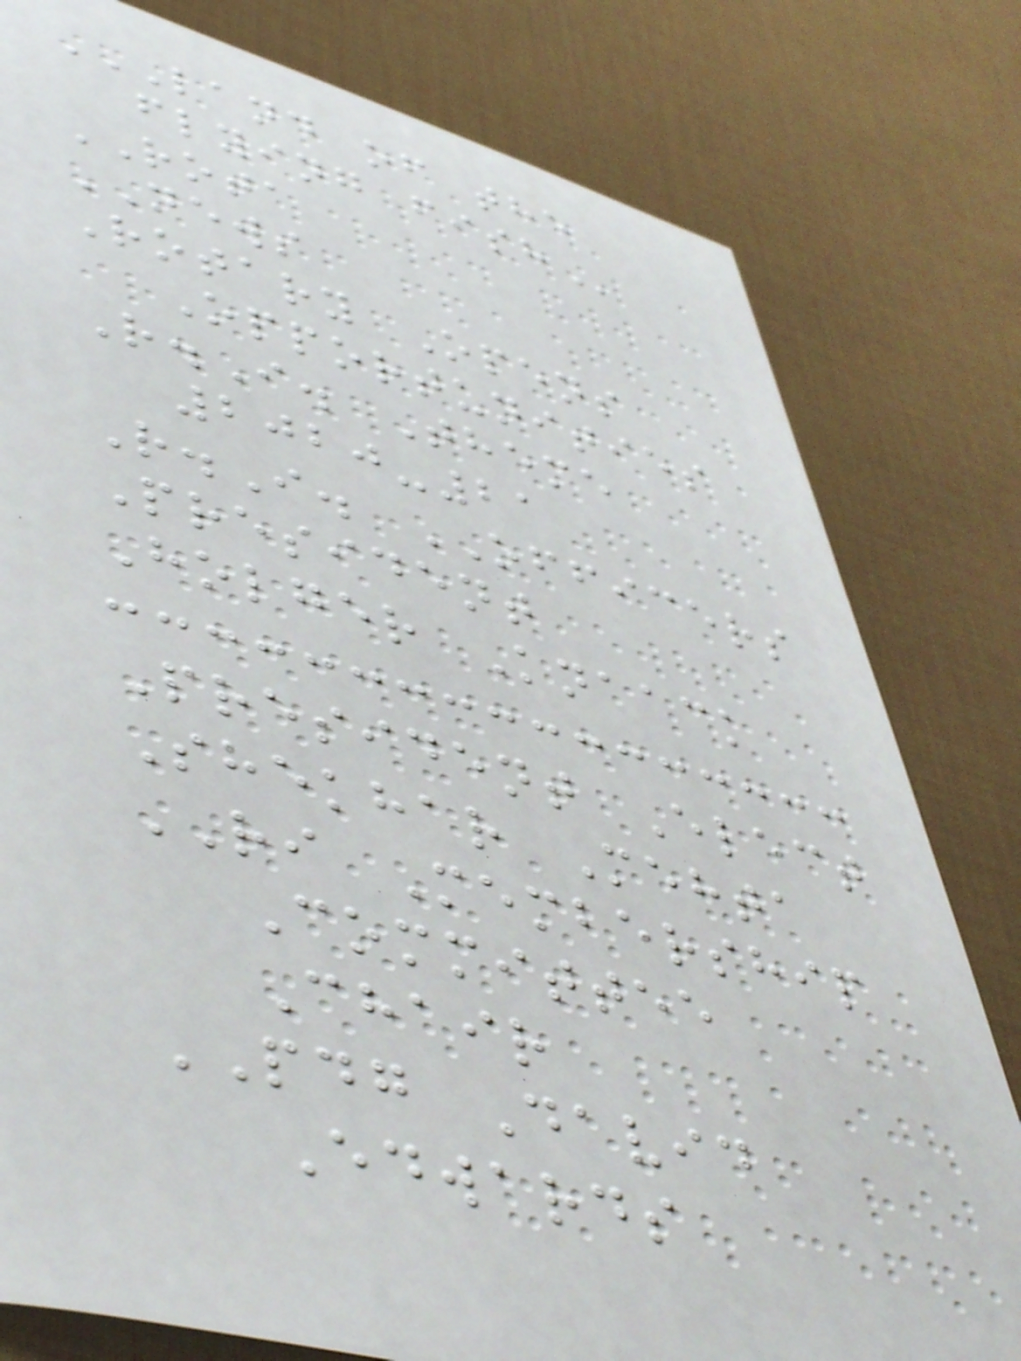LAND OF THE
FLYING FISH
ROTA
NEWS
Rotary Opens
Opportunities
R.I. Theme
2020-21
R.I. OFFICERS
President
Holger Knaack
President Elect
Shekhar Mehta
RI Membership
Committee
Chair
PDG David
Edwards
